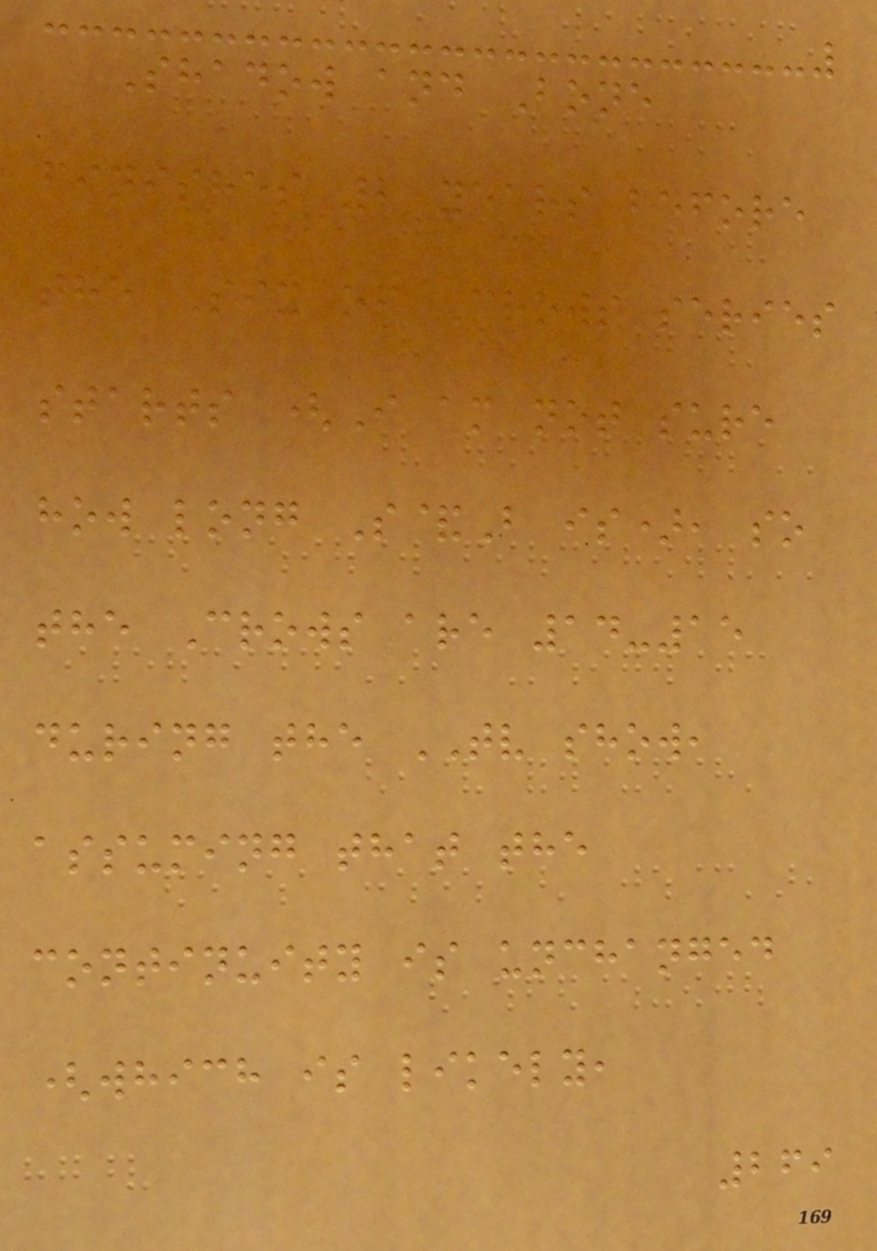Shadow and Bone
finishes 2 years before
the Six of Crows series
starts (I am not sure
how long S&B is), so
the Crows are 14-15
during the TV show,
assuming that the
continuity is unchanged
(which is likely,
269
